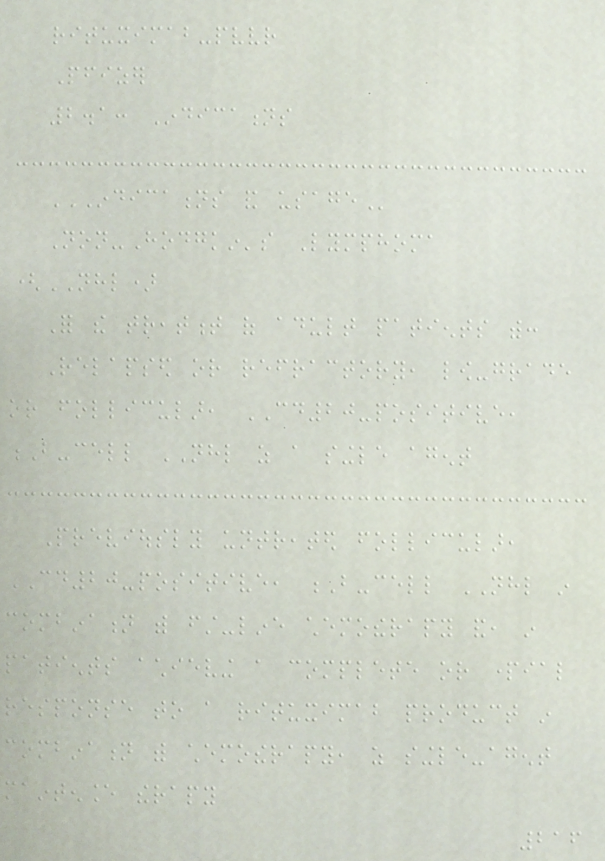rituximab-pvvr
Pfizer
2.1: Indications
INDICATIONS AND USAGE
Non-Hodgkin's Lymphoma
(NHL)
For the treatment of adult patients with:
Relapsed or refractory, low-grade
or follicular, CD20-positive,
B-cell NHL as a single agent
Previously untreated follicular,
CD20-positive, B-cell NHL in
combination with first-line chemotherapy and, in
patients achieving a complete or partial
response to a rituximab product in
combination with chemotherapy, as single-agent
maintenance therapy
216
